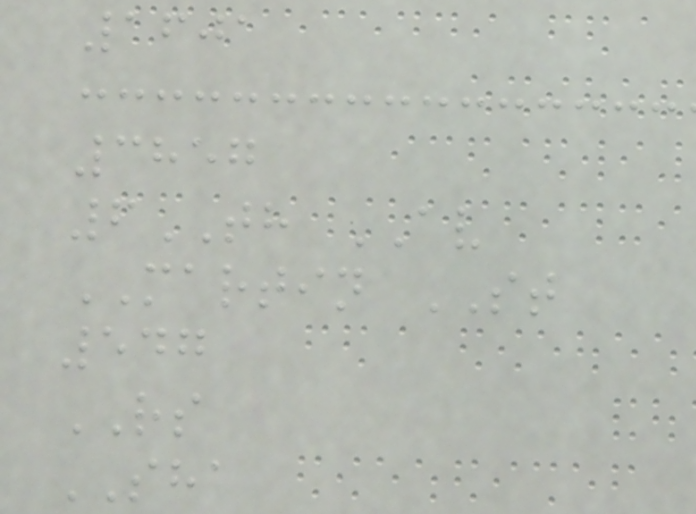1601
3857
6TH AV
MARTIN ST
547
RS
SHA
